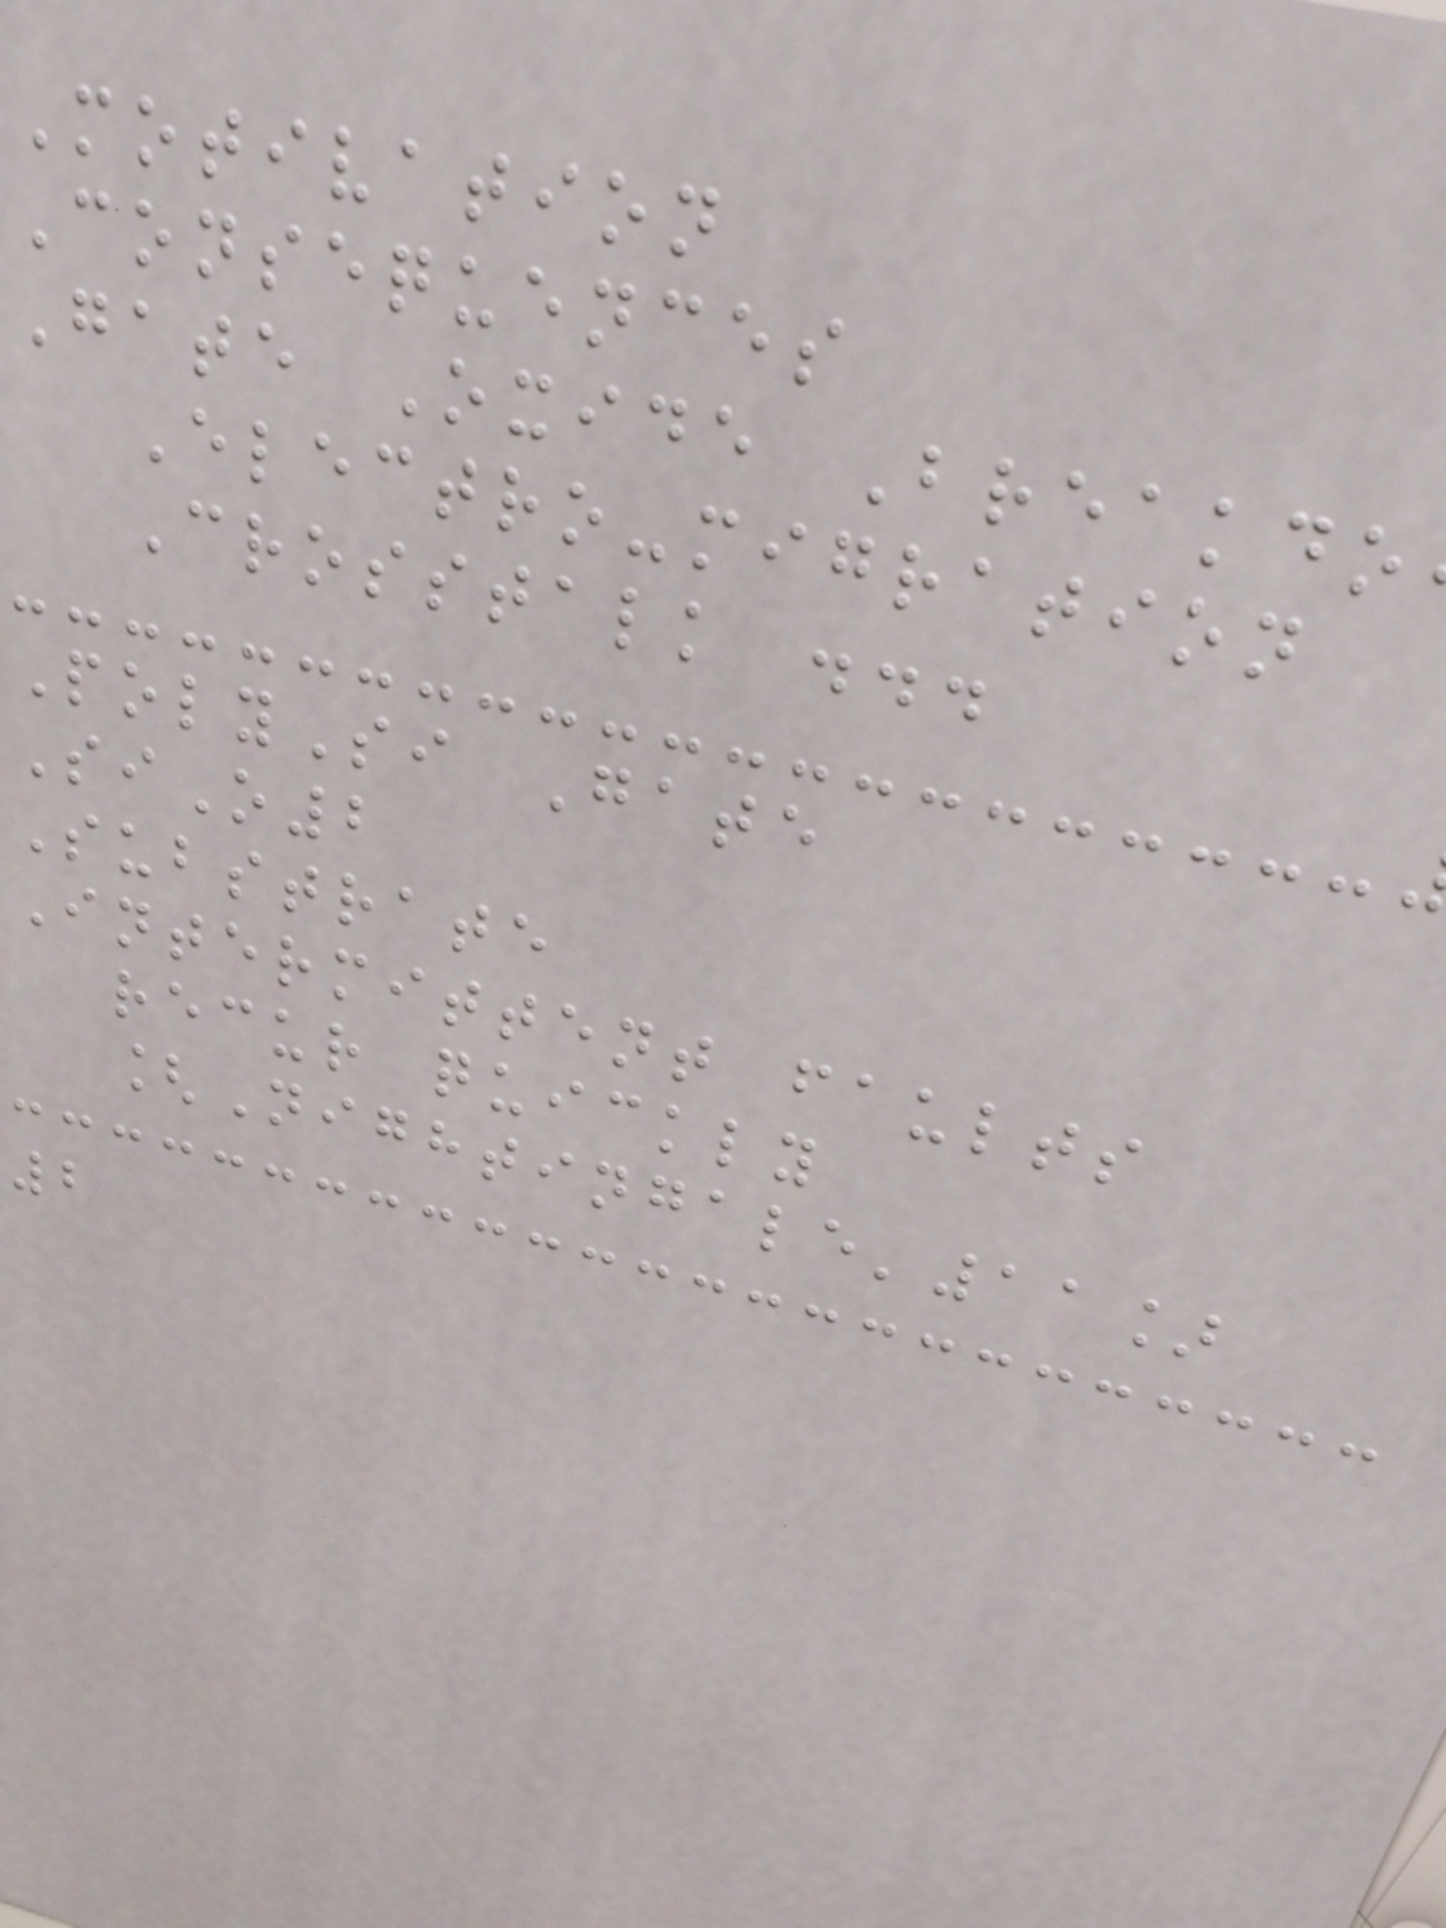Motivation
Consequences
Gate Oxide Breakdo
Electro-migration
Crosstalk ...
PolySi Gate
SiO2
Substrate
Intermittent faults
recur quickly
[Nightingale'11]
2
